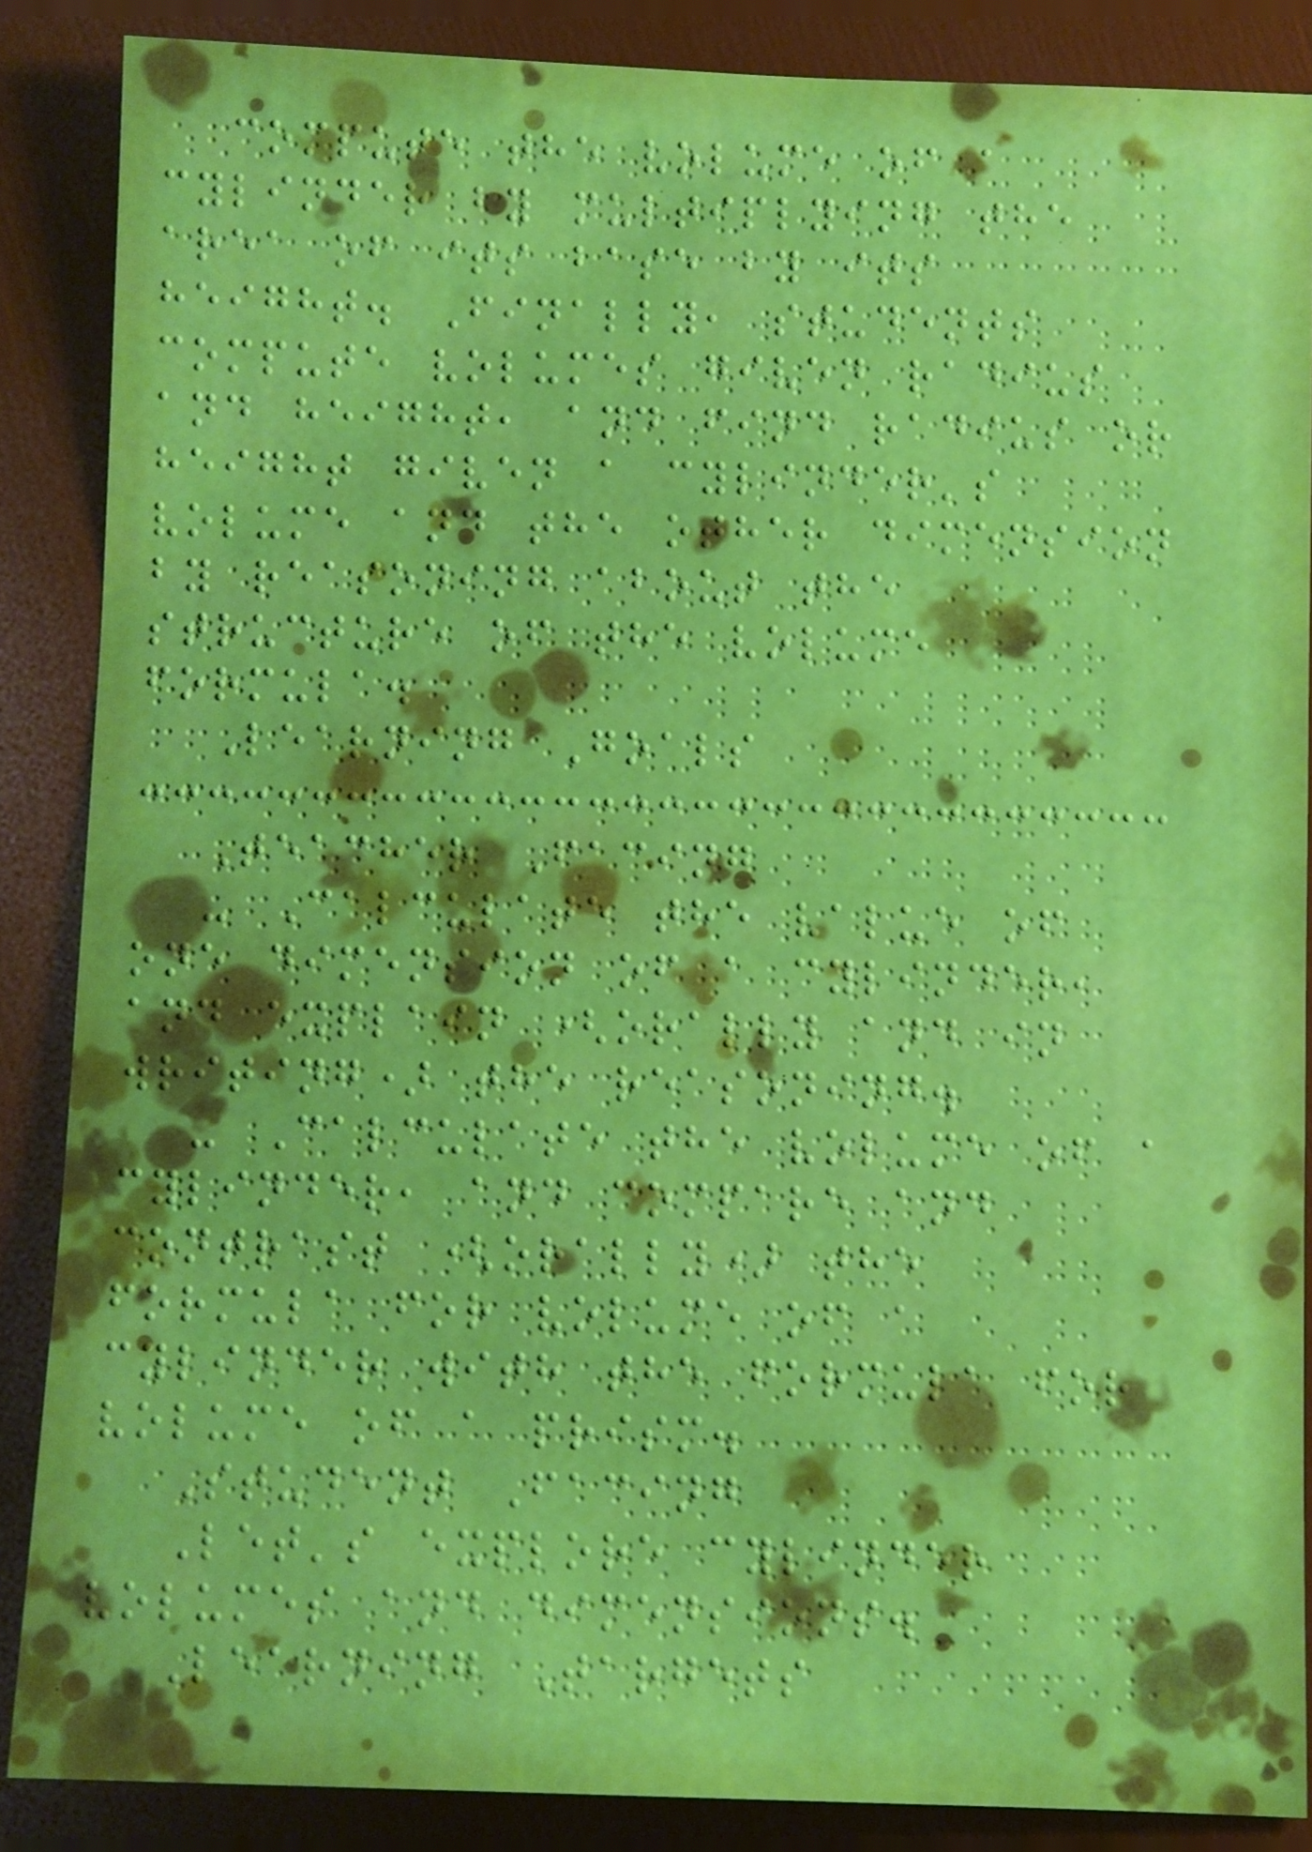compute the volume of a
cylinder by multiplying the
area of its base by its
height. Finally, students
compute volumes given radius
and height, and find radius or
height given a cylinder's
volume and the other dimension
by reasoning about the
structure of the volume
formula.
Learning Goals
Teacher Facing
- Calculate the value of
one dimension of a cylinder,
and explain (orally and in
writing) the reasoning.
- Calculate the volume of a
cylinder, and compare and
contrast (orally) the
formula for volume of a
cylinder with the formula for
volume of a prism.
Student Facing
Let's explore cylinder
volumes and dimensions.
Learning Targets
